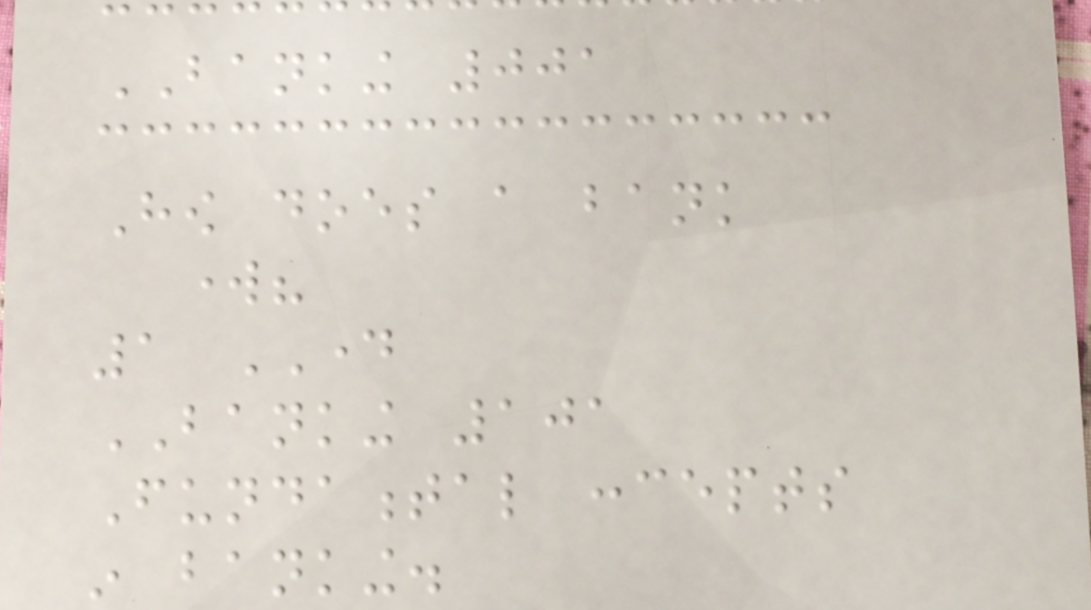BANKING 001
How does a bank
work?
1 DAY
BANKING 101
Fundamental concepts
in banking.
